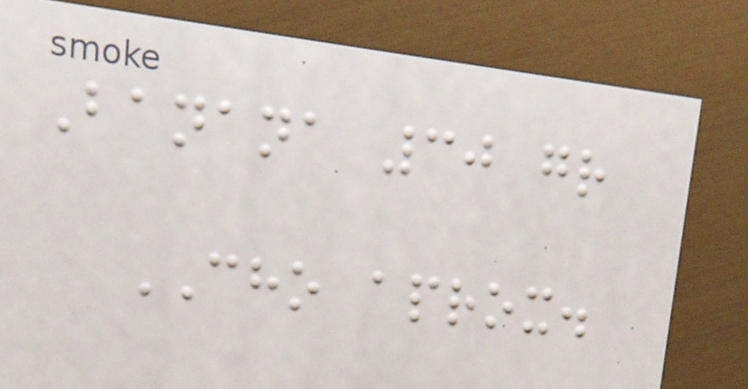Banana 30 gr
CHO aprox.
